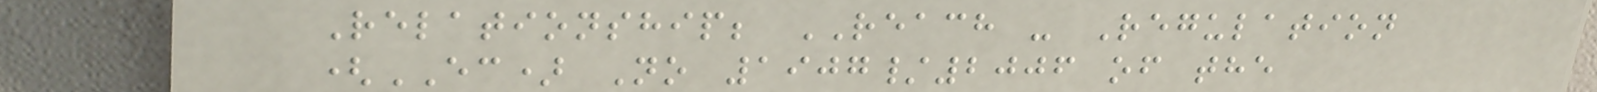Relationship; REACH - Regulation
(EC) No 1907/2006 of the
